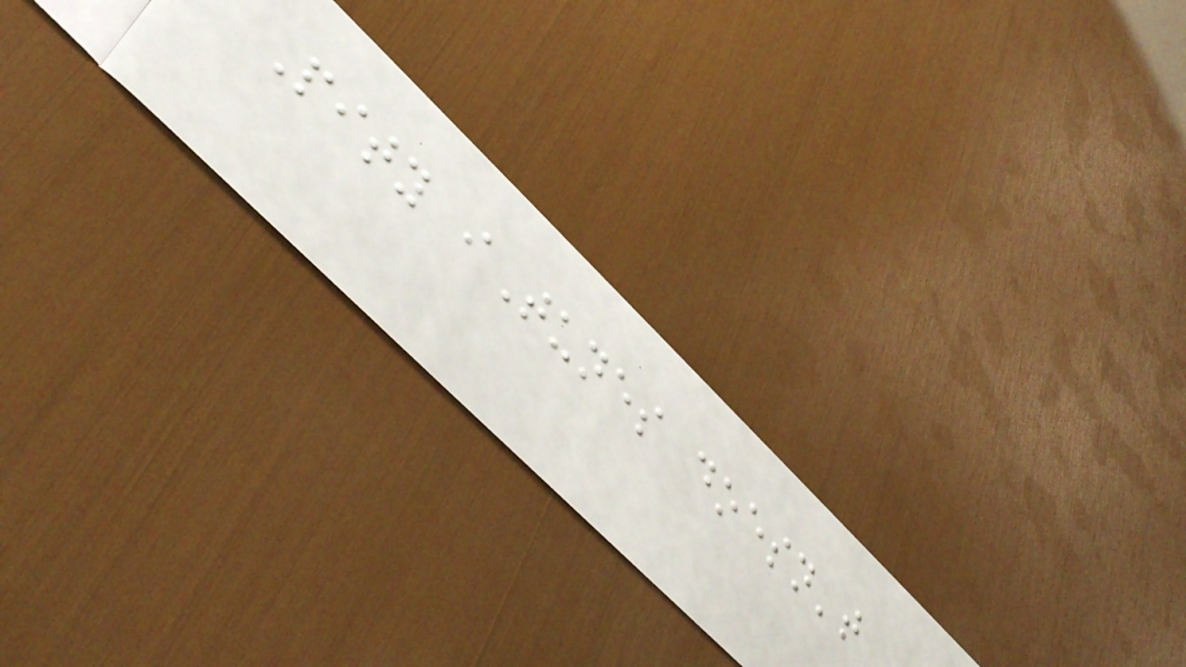Pity iTunes doesn't
